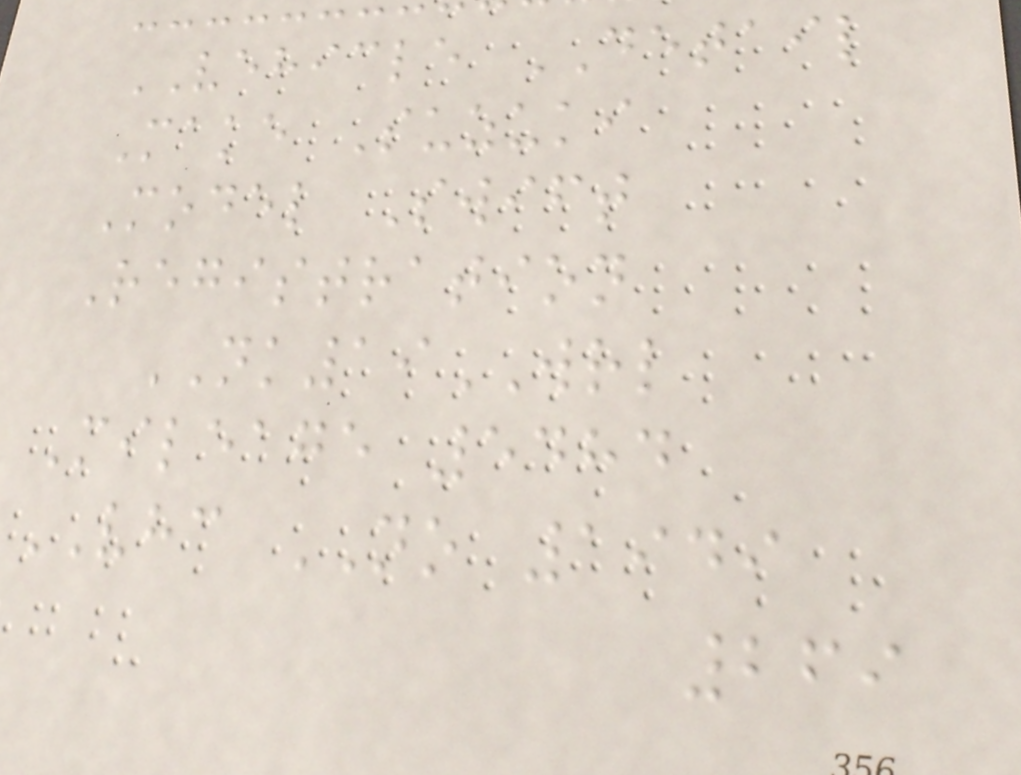VEHICLE DETAIL
Make Suzuki
Model Swift
Registration
NK19WRL
Mileage 5484
VHC NO 1949
269
